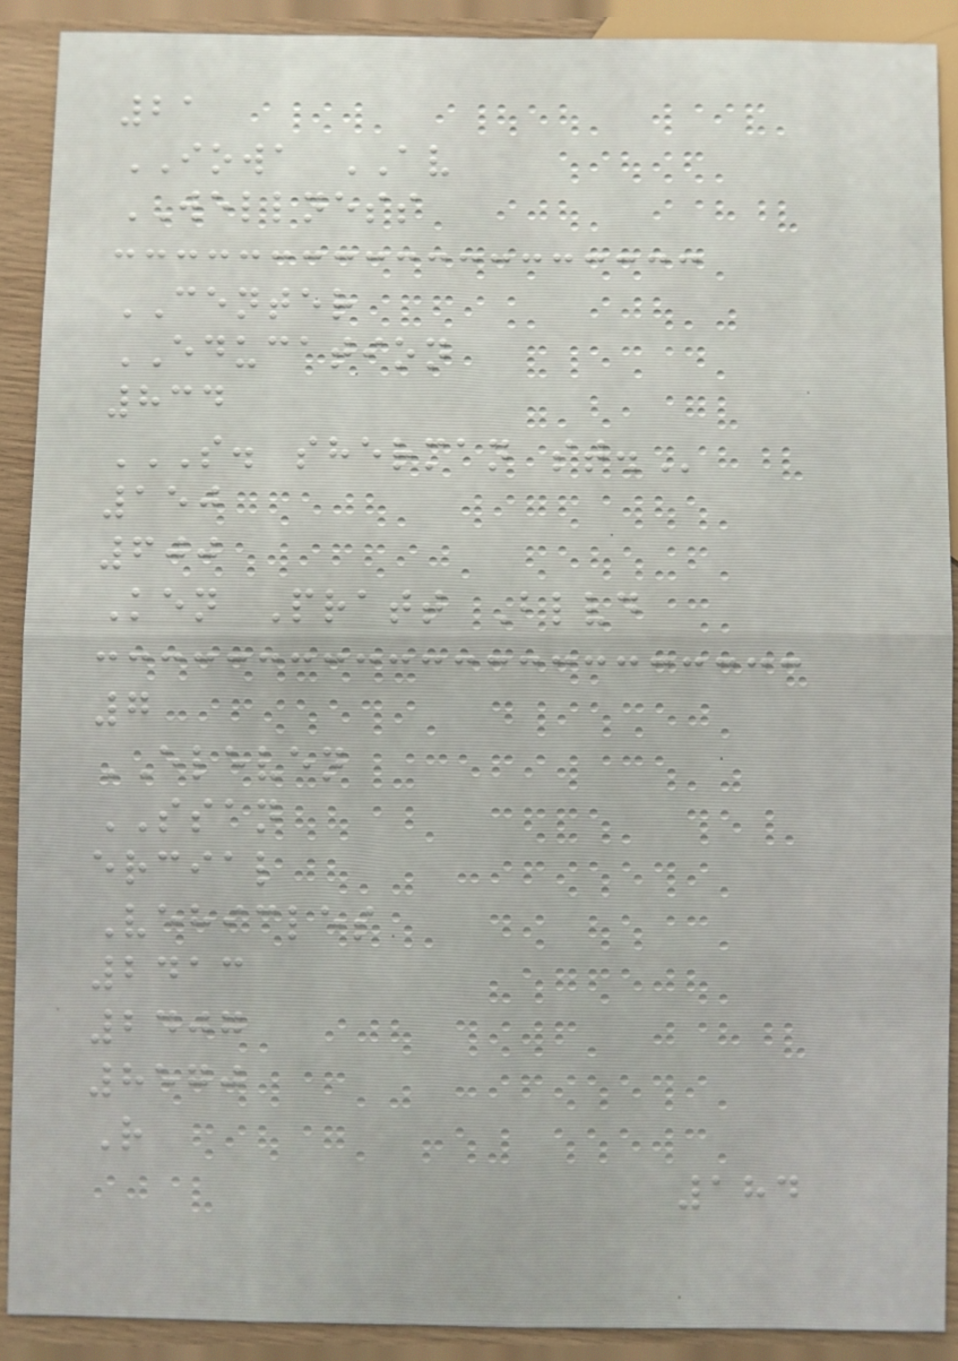21
IOWA AV
WELLNESS
CENTER
EDUCATION
834
S. SHERMAN ST.
150
600
Ken Pratt Blvd
7
ELEVEN
SSAN
ercial
Vehicles
2413
2407
8570
R
184
